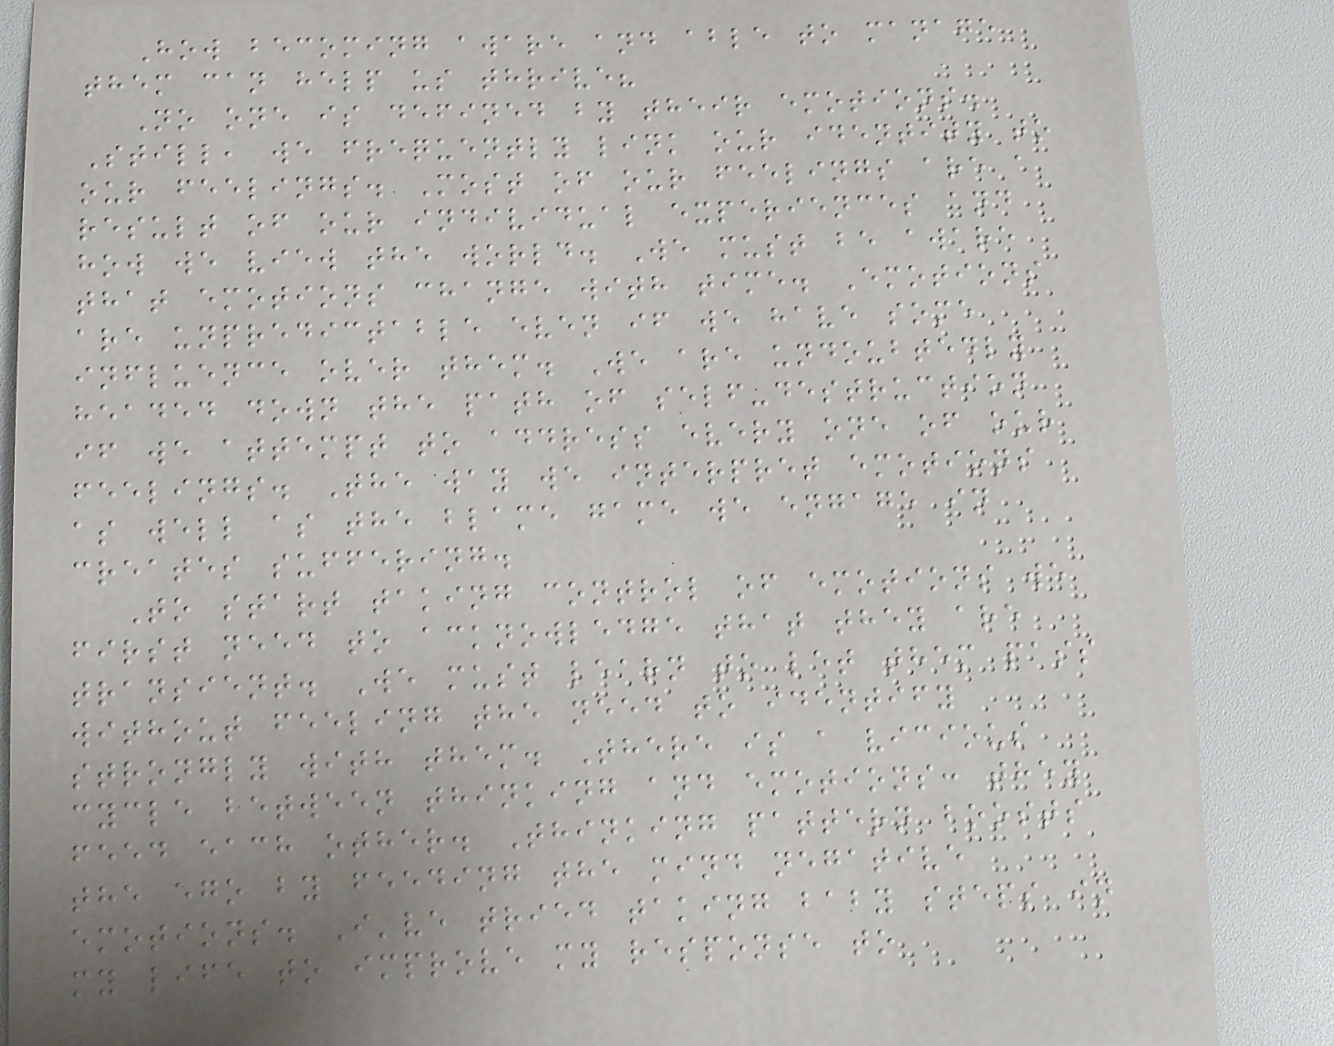How becoming aware and able to manage
them can help us thrive?
No one is defined by their emotions.
Still, we frequently link our identity to
our feelings. Most of our feelings are a
result of our individual experiences and
how we view the world. We must be aware
that emotions change with time. Emotions
are unpredictable even if we have some
influence over them. We are undoubtedly
headed down the path of self-destruction
if we attempt to address every one of our
feelings. The way we interpret emotions
as well as the blame game we engage in
creates suffering.
To start taking control of emotions we
first need to acknowledge that they are
transient. We must learn to let them pass
without feeling the need to identify
strongly with them. There is a vicious
cycle between thinking and emotions: they
feed each other. Thinking pattern boosts
the ego by feeding the mind negative
emotions. I've tried taking baby steps in
my life to improve my response to
